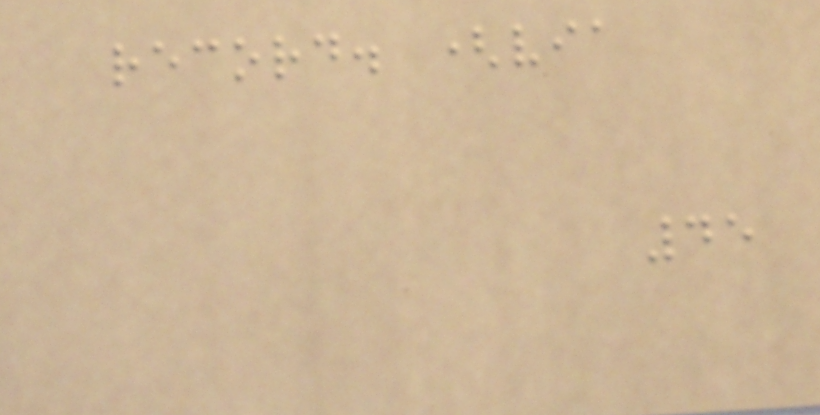record. (via
45
